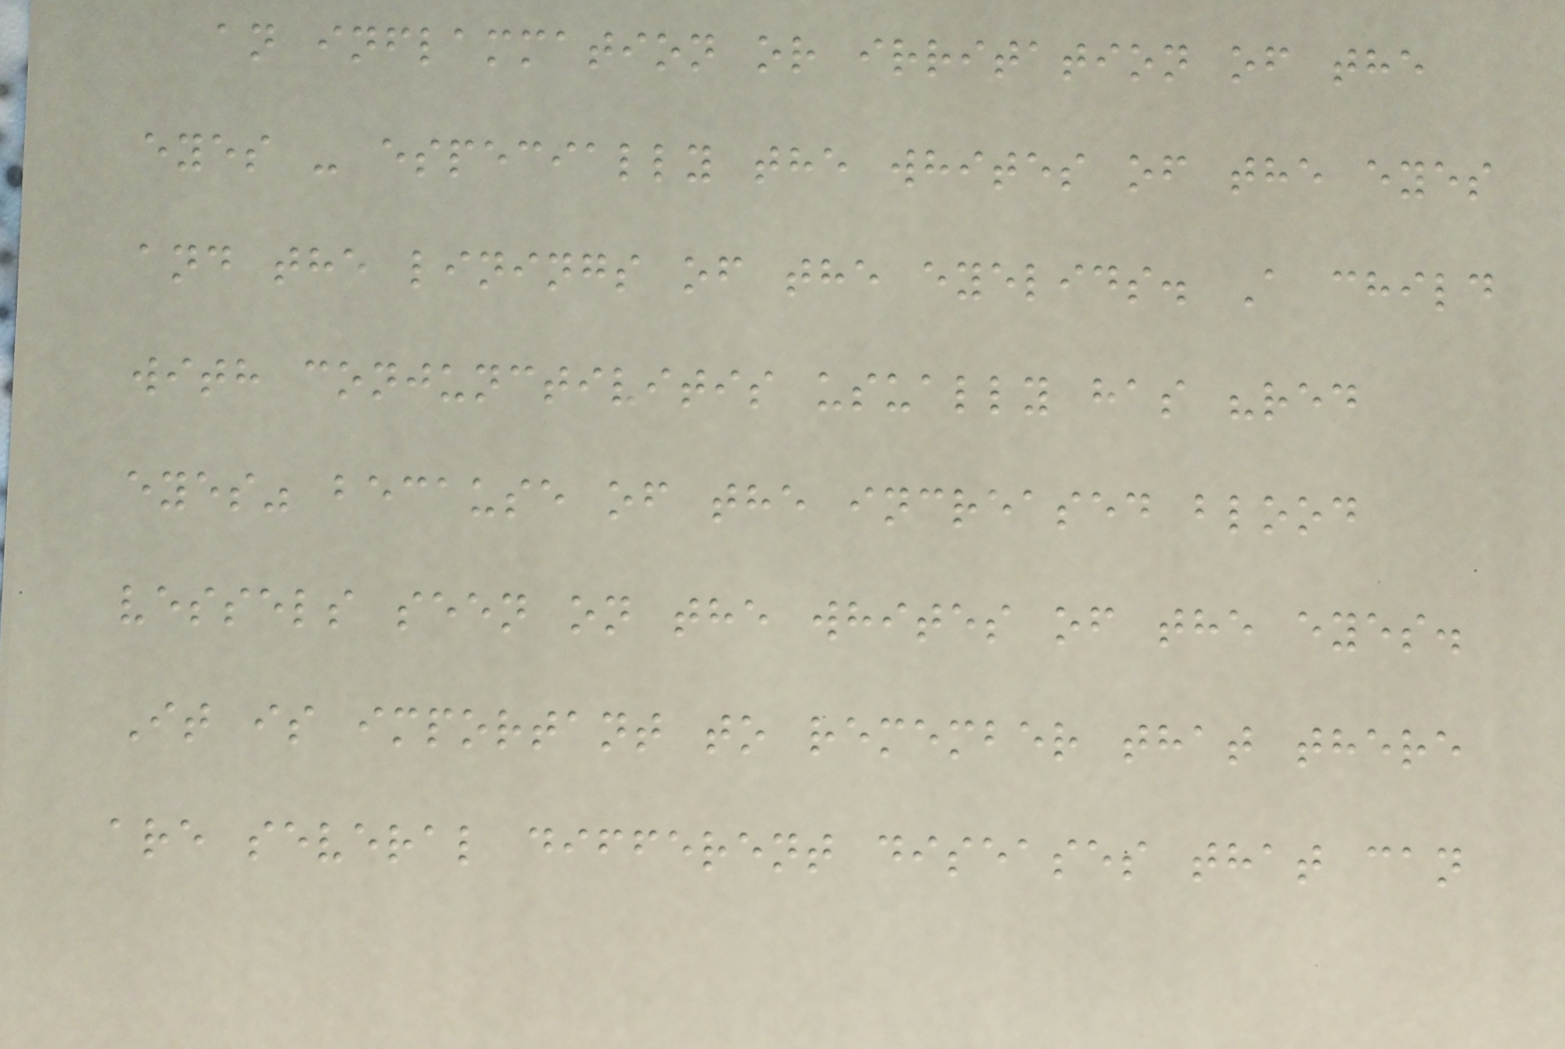an inflammation or irritation of the
eyes - especially the whites of the eyes
and the linings of the eyelids. A child
with conjunctivitis usually has "red
eyes" because of the increased blood
vessels seen on the whites of the eyes.
It is important to remember that there
are several different diseases that can
